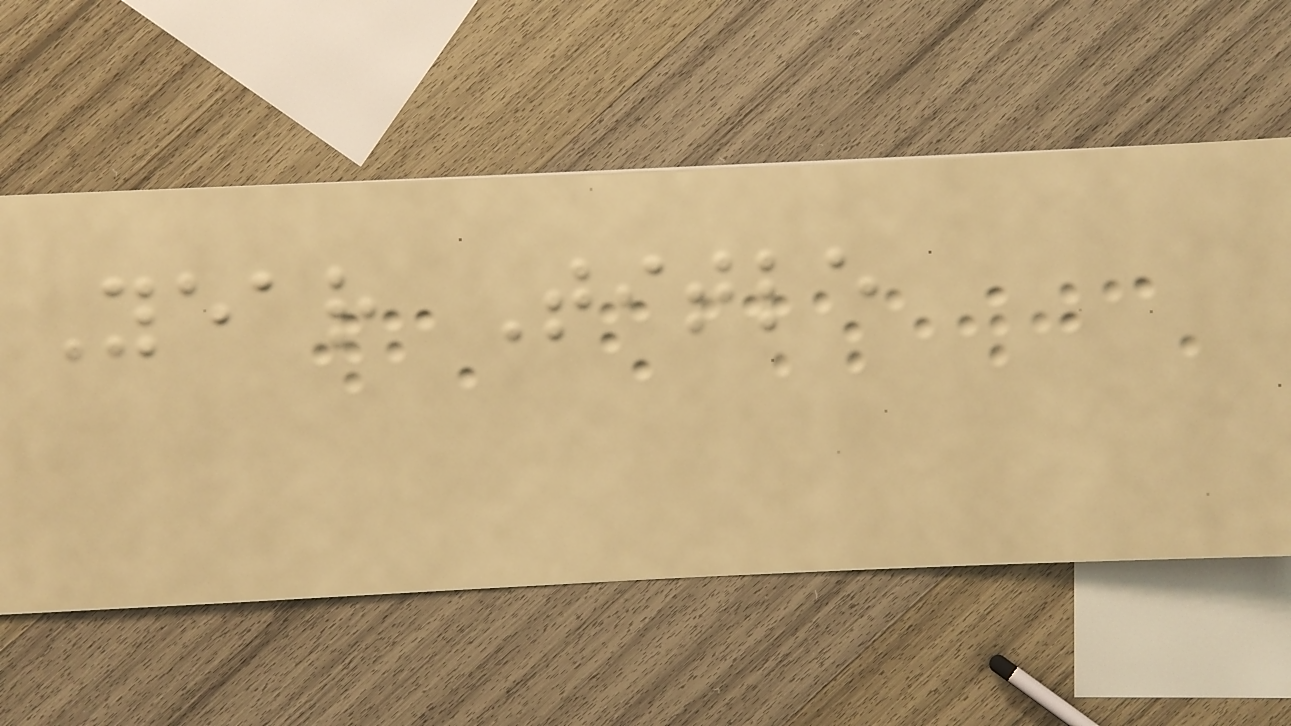Year Title
